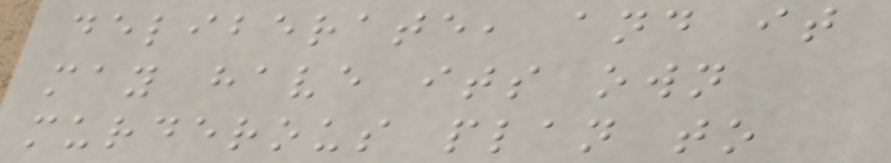deliberate, and it
may have its own
murderous plan to
